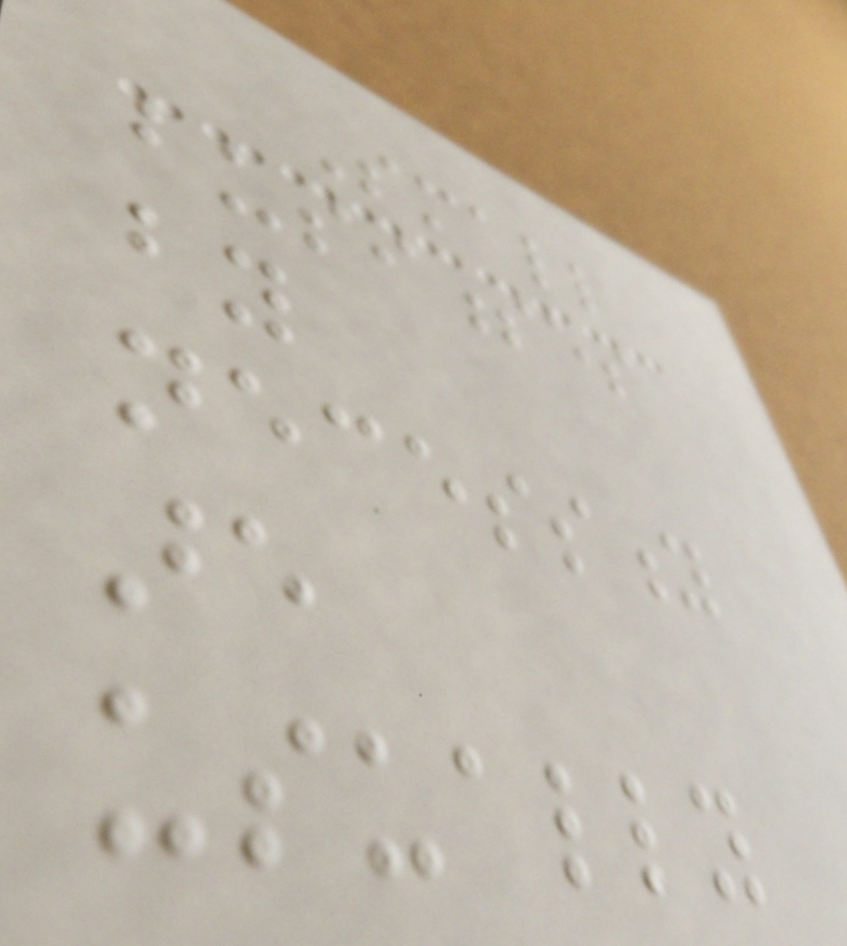Small
businesses
by
necessity
are
usually
